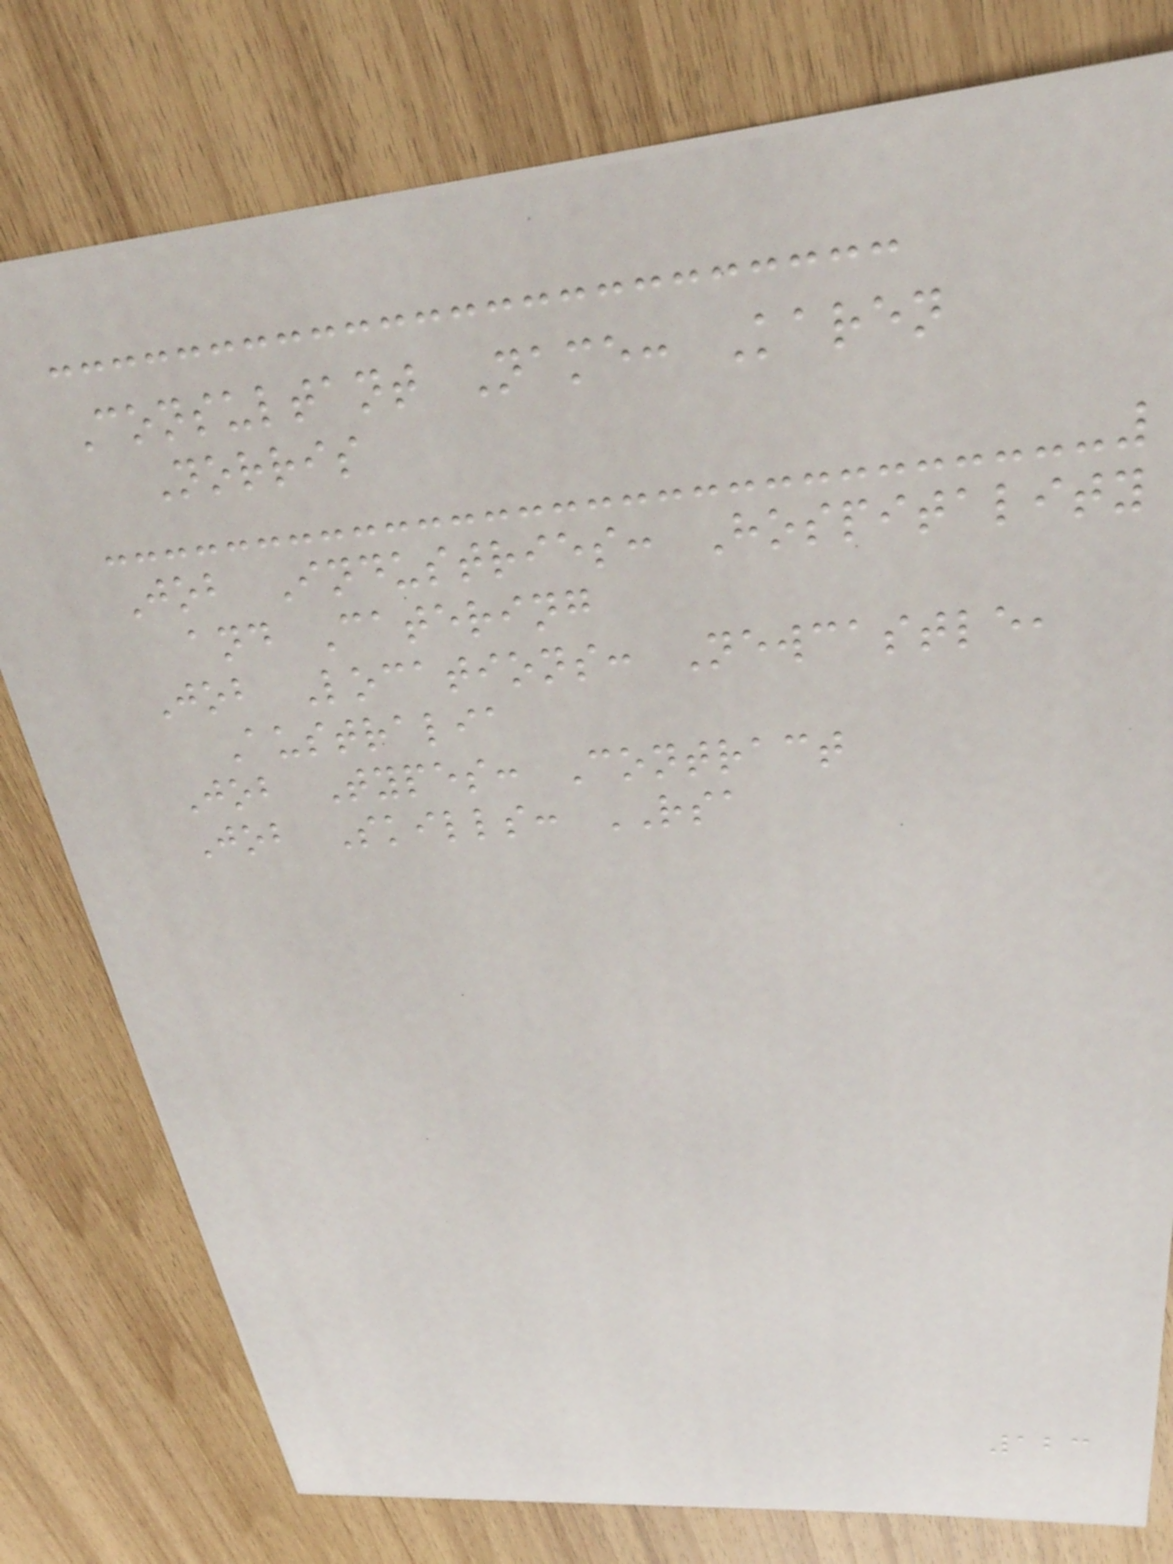Consultant Name: Karen
Norris
Job Industries: Hospitality
and Catering
Job Locations: Newcastle,
Australia
Job Types: Contract
Job Skills: RSA
123
